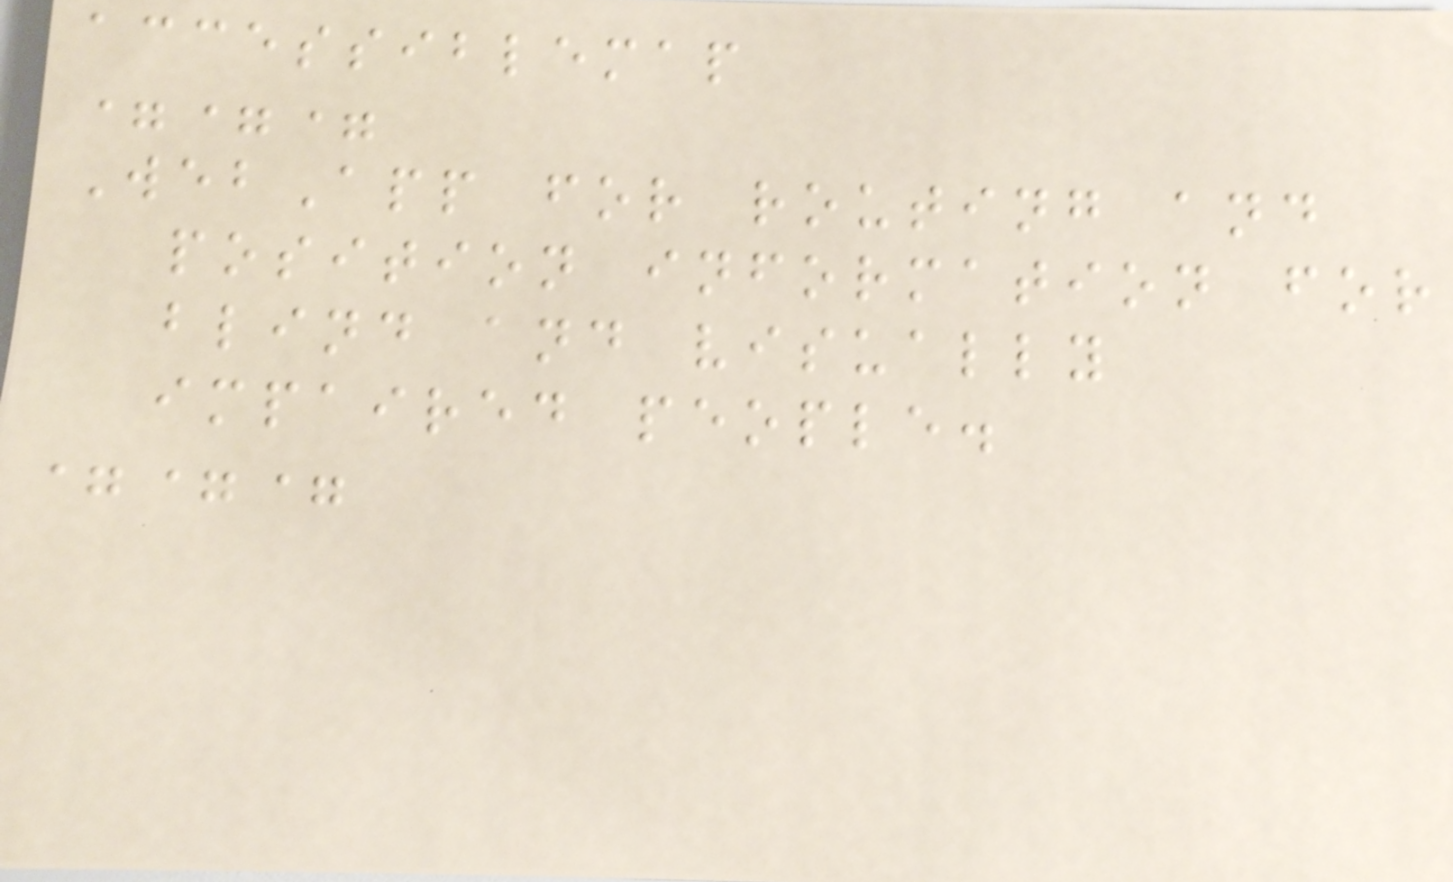accessiblemap
===
WebApp for routing and
position information for
blind and visually
impaired people.
===
